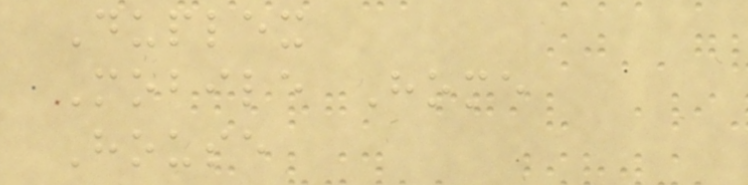Duplex
Mobile Home
House
